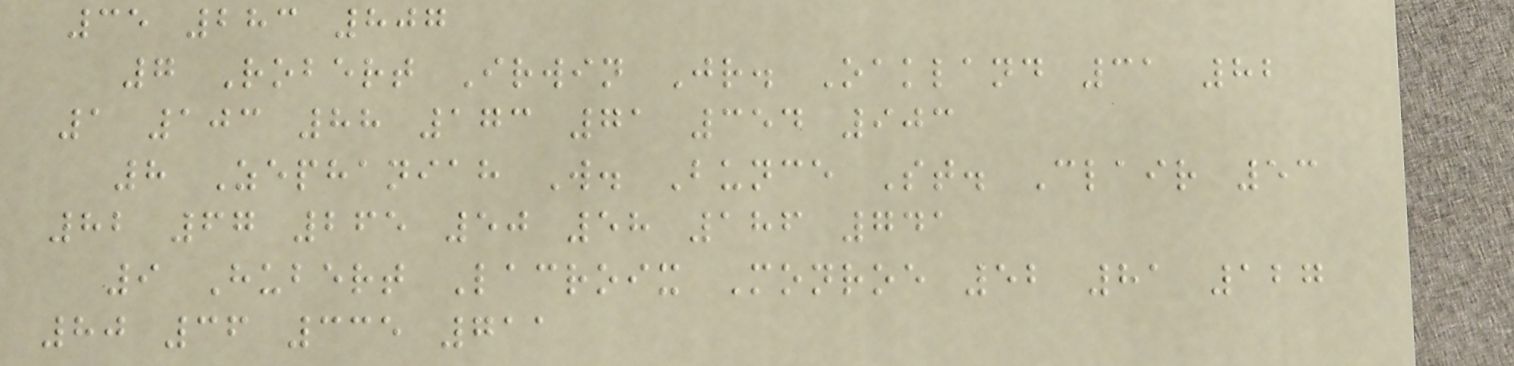35 283 807
7 Robert Irwin Jr. Oakland 31 82
1 103 88 173 71 354 903
8 Zephaniah W. Bunce St. Clair 53
82 67 265 50 58 186 741
9 Hubert Lacroix Monroe 52 81 127
80 36 335 711
